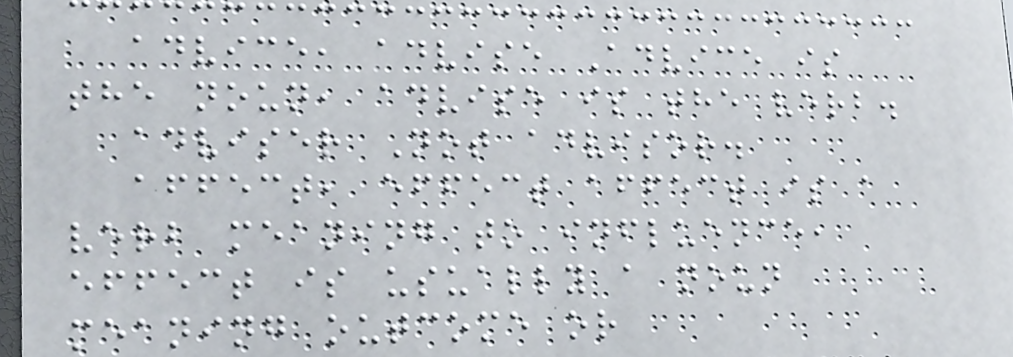advice, advise Advice is
the noun, advise is the verb.
adviser Not advisor.
affect, effect affect is a
verb meaning to influence,
effect is usually a noun
meaning outcome or
